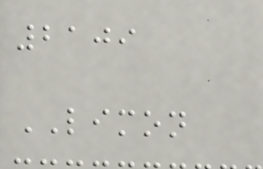2109
LIMON
